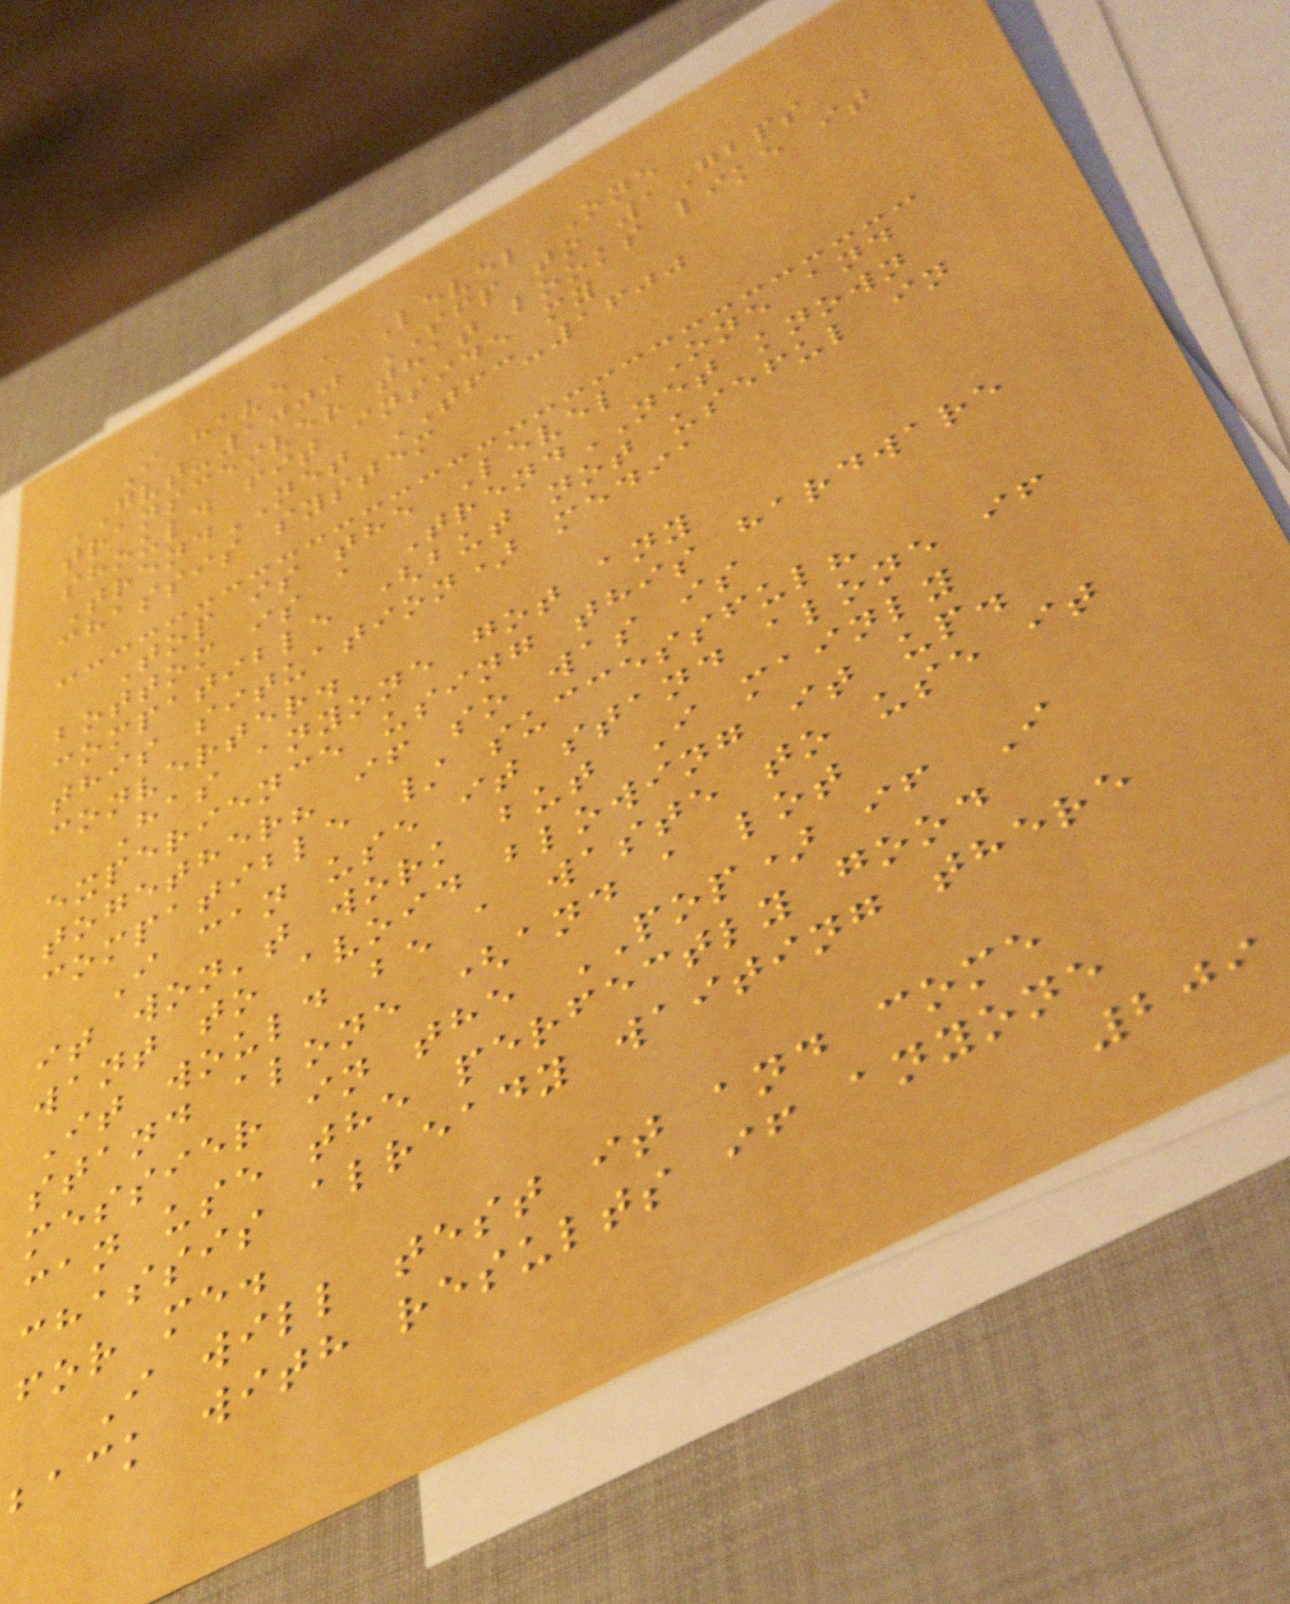I have a Level One
GVT-1000 SFP to 1Gbps
transceiver that looks like it
should fit inside my
TrendNET TFC-1600
chassis system
Top is the Level One and
bottom is a TrendNET known
compatible (but not useful in
this situation) media
converter.
Has anyone got any
experience using this hardware
together? if so was is
compatible / successful?
I can use it stand alone if
it won't work but I mainly
want to avoid blowing it up.
It would be a waste to use it
stand alone (and a lot
messier in the POP) if I
can use the perfectly good
chassis already waiting there
for me.
I will test it and come
back with results if anyone
209
